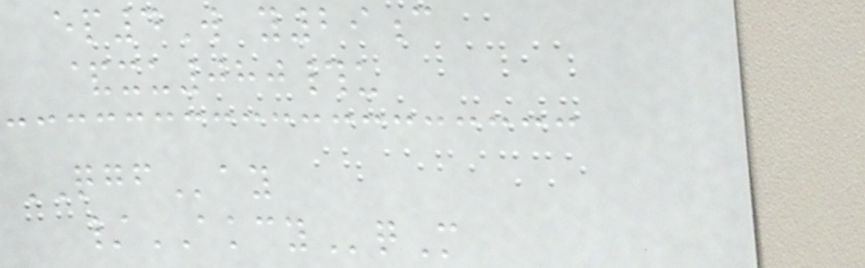ep4W y29c
&xu080#u
QGFay
/AKCYqM
